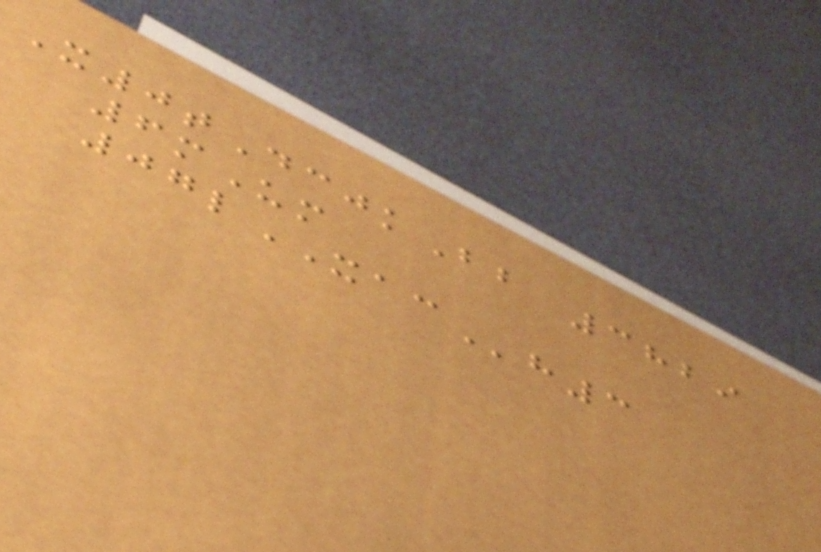X0tDcjkBb 3829
6mUm
07lXACh3
